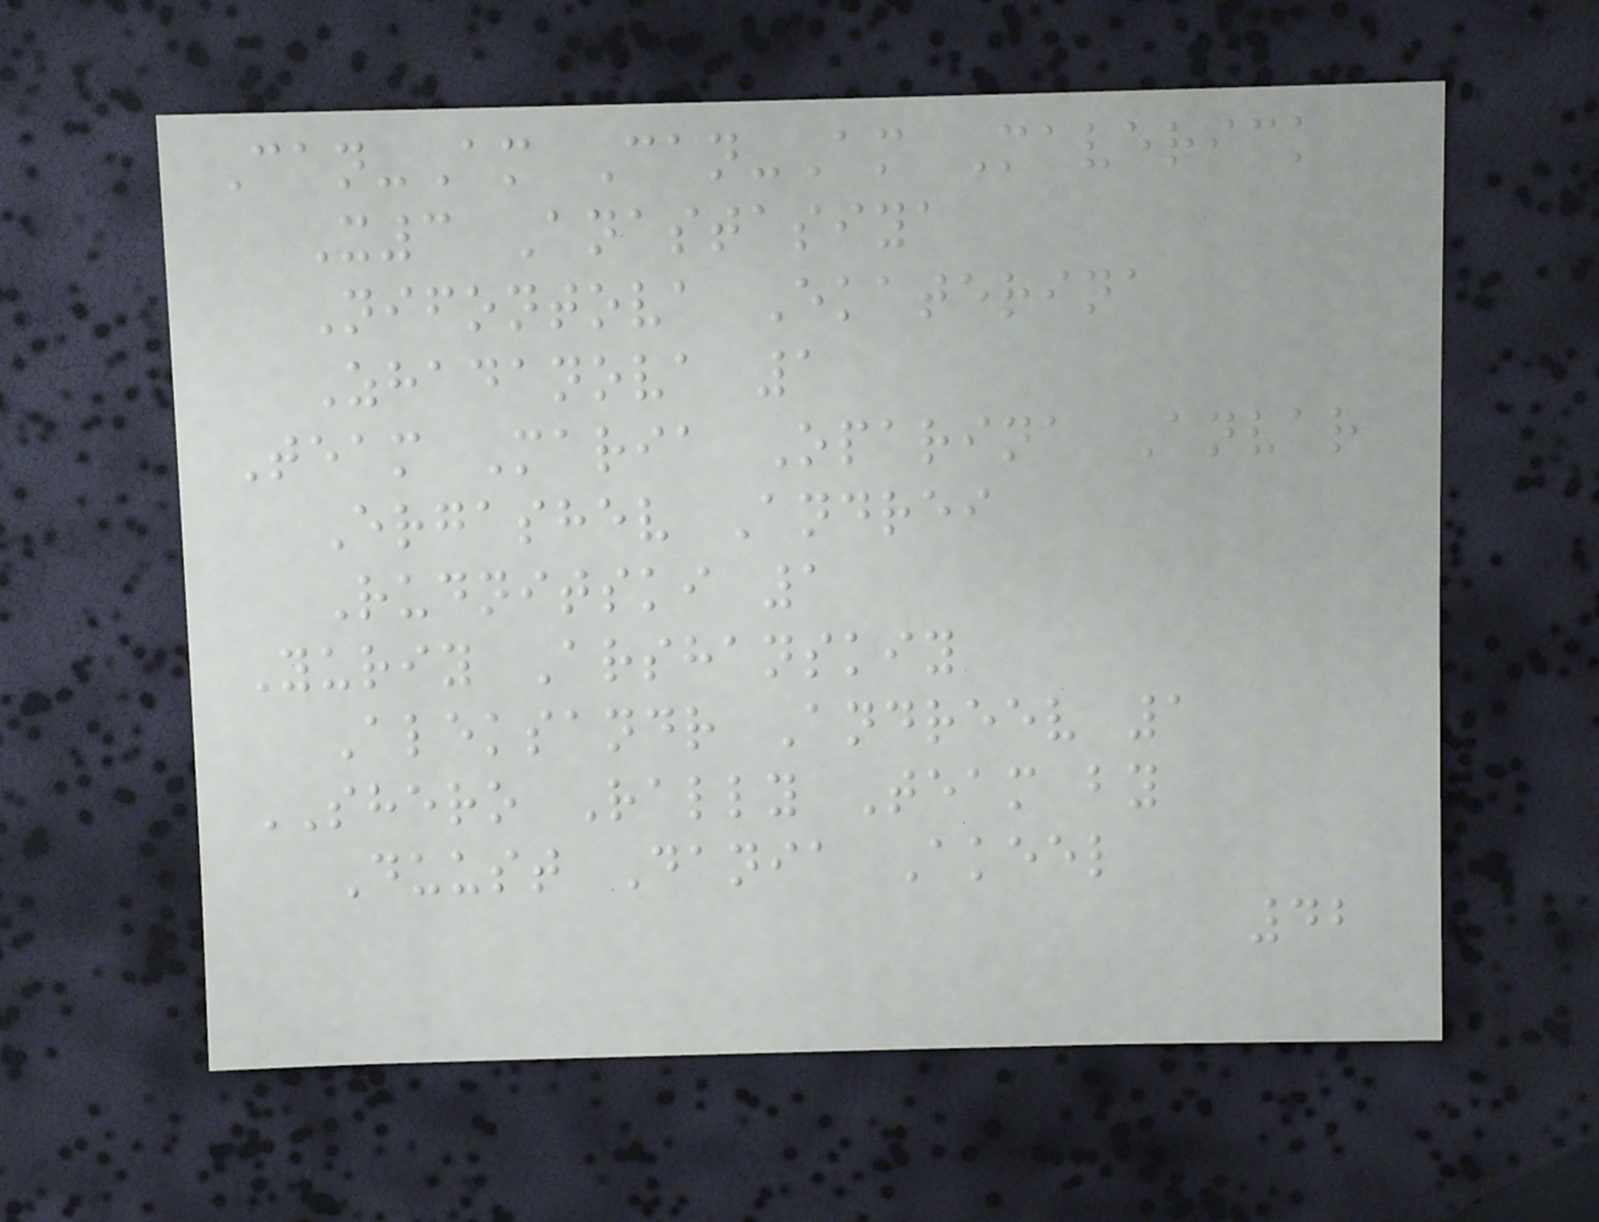Can-Am Can-Am Maverick
X3 Anastasiya
Nifontova Ekaterina
Zhadanova 1
Team Maria Oparina Anvar
Ergashev Andrei
Rudnitski 1
Yuriy Arshanskiy
Aleksandr Andreev 1
SHERO Rally Team by
Duust Dania Akeel
42
